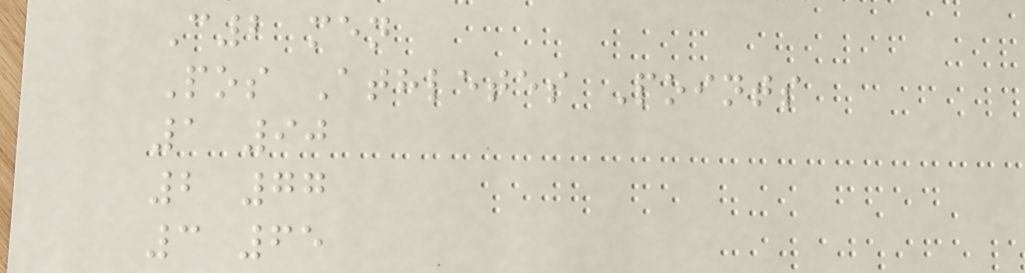C2 men
Pos Athletes Points
1 90
2 77
3 65
